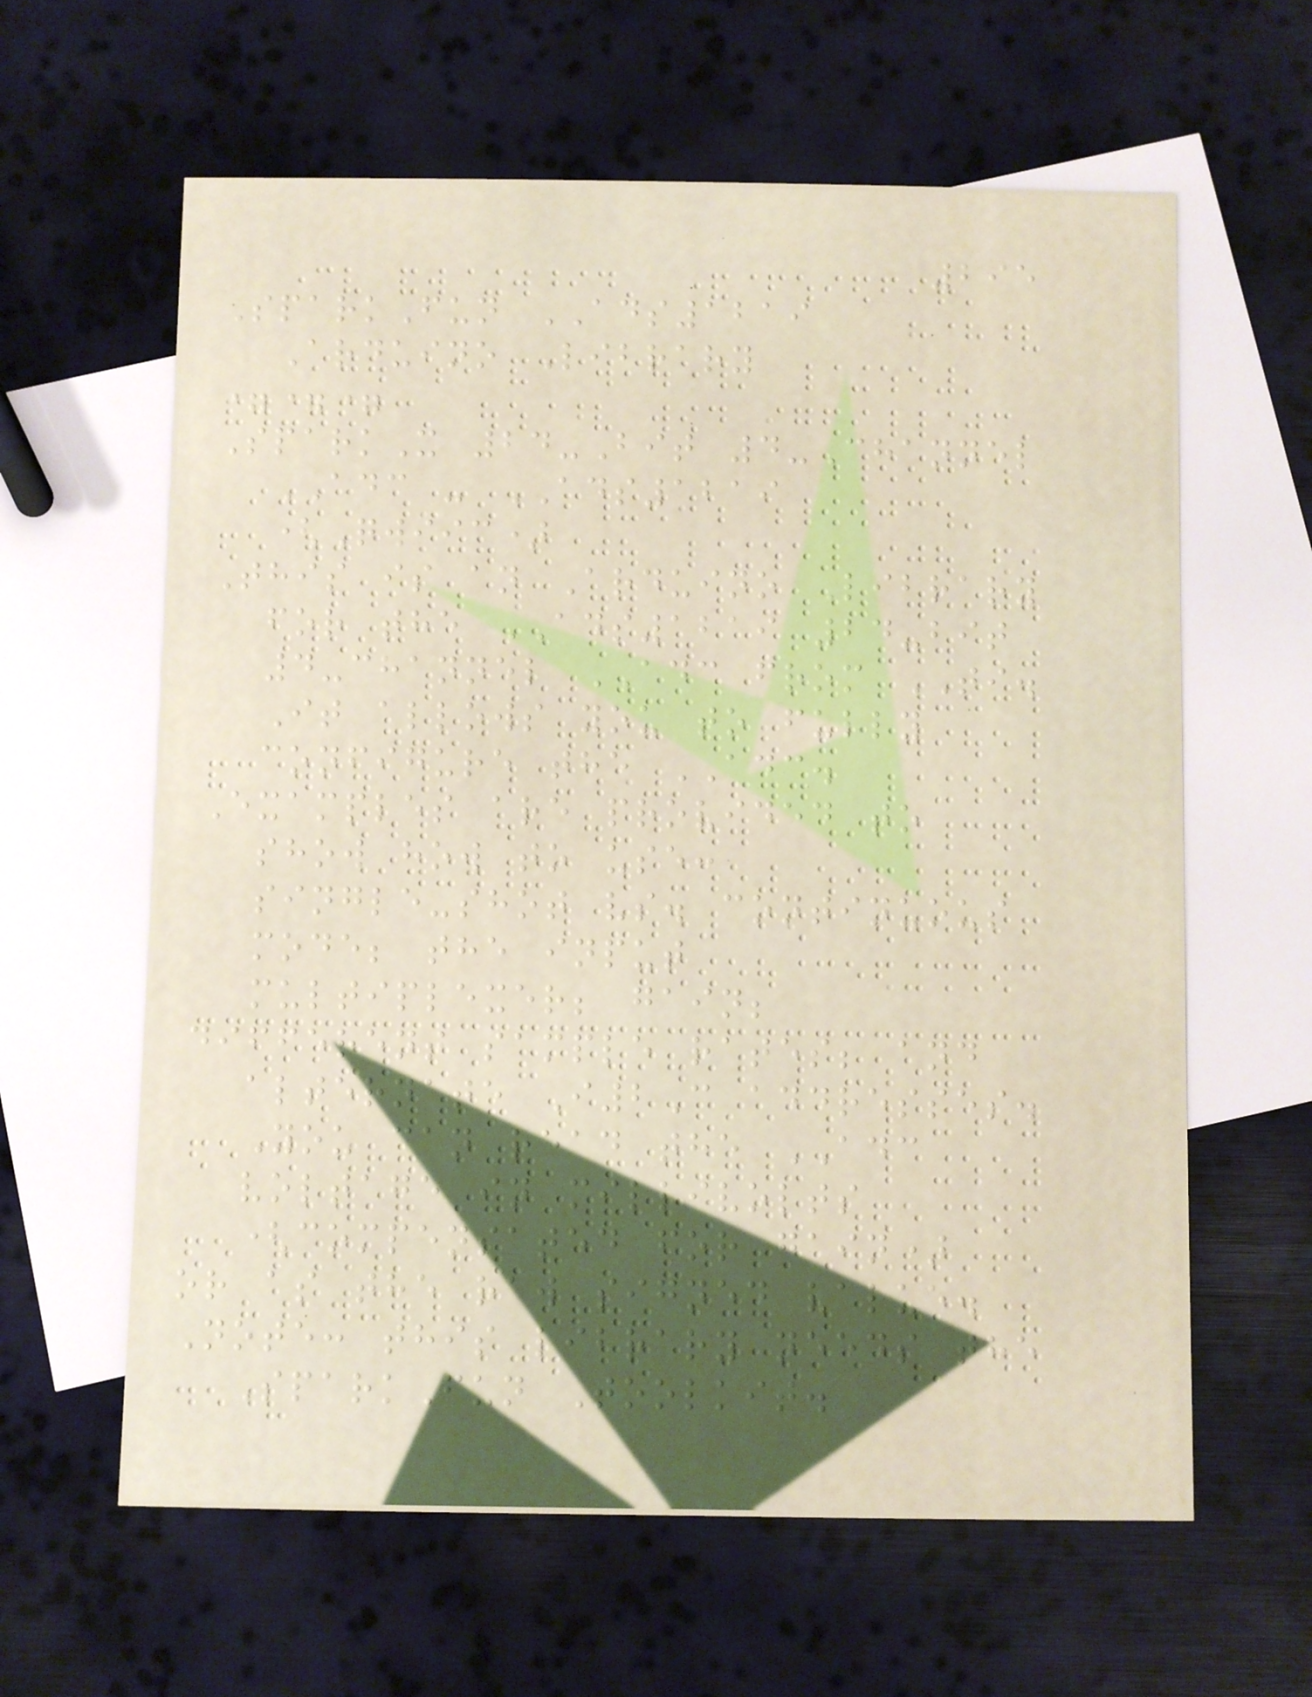295
SparkFun ADS1219
Arduino Library
===
SparkX 24-Bit 4-Channel
ADC - ADS1219
(Qwiic)
This is an Arduino Library
for the ADS1219 24-bit
4-channel ADC from TI.
It allows you to fully
configure the ADC.
Examples are provided to
show how to use:
single-shot vs. continuous
mode; the input
multiplexer; gain;
different sample rates; and
alternate I2C addresses.
You can read the ADC
voltage in millivolts
(compensated for gain)
or as the raw signed value.
Note: this library needs the
SparkFun Toolkit.
